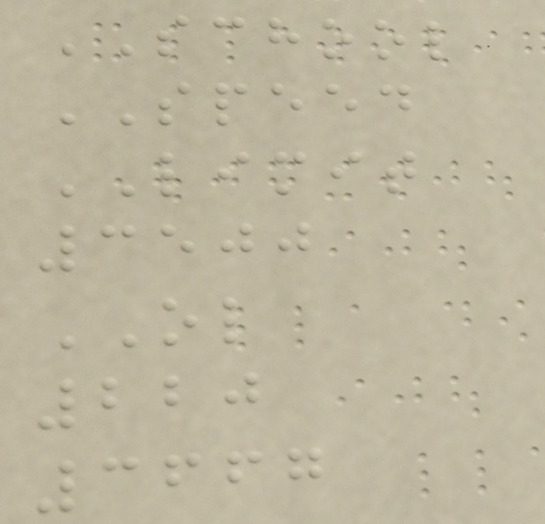SCHOOL
SPEED
LIMIT
3500
OL
220
3667
